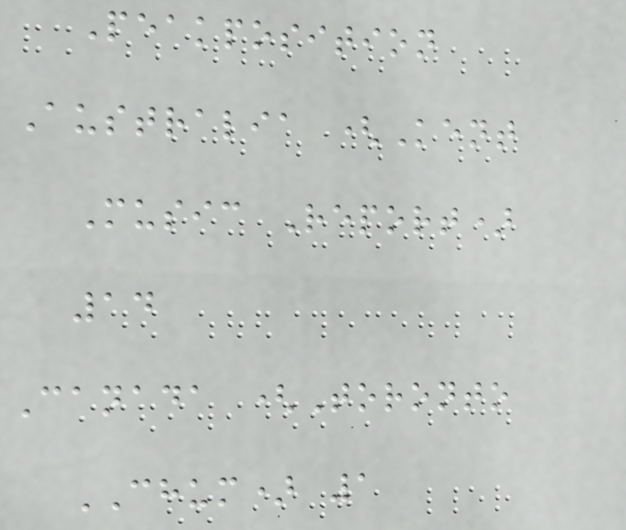Peakposition
Australia (Kent
Music Report)
14
Canada (Toronto
CHUM) 1
